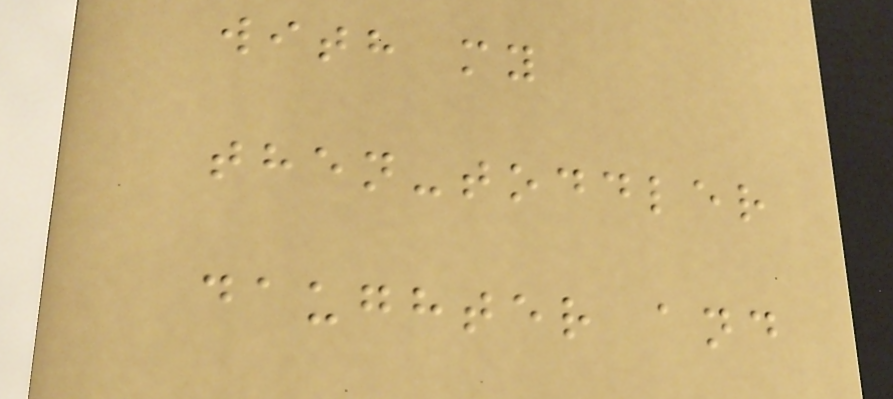with my
then-toddler
daughter and
